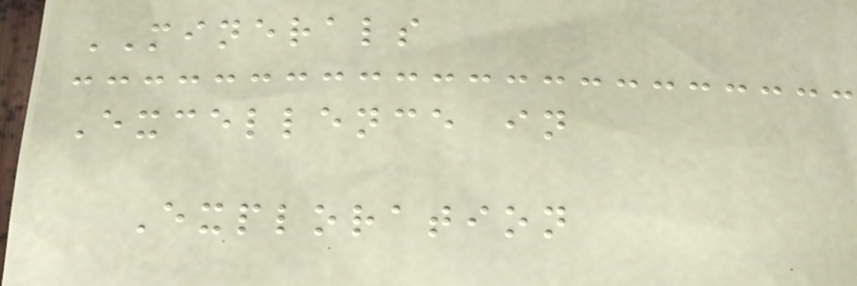MINERALS
Excellence in
Exploration
